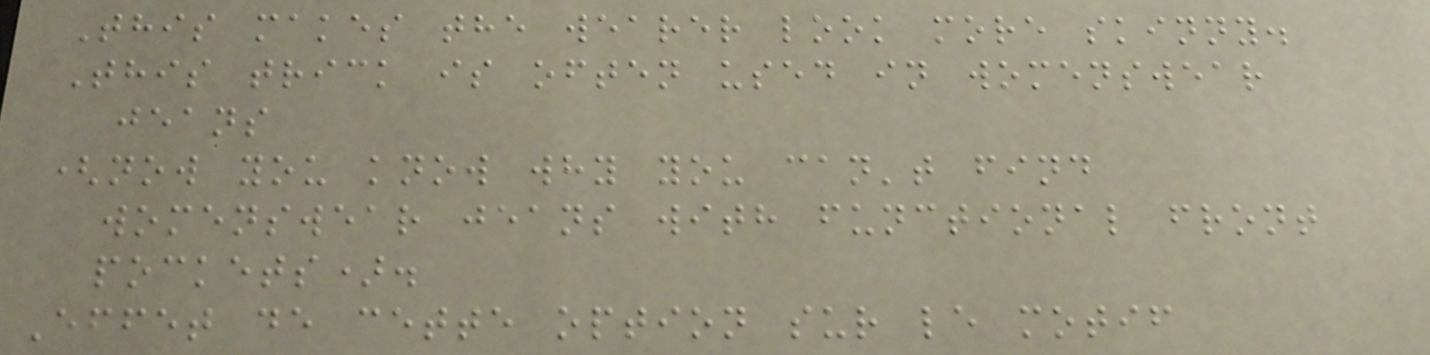This makes the wearer look more skinny.
This trick is often used in womenswear
jeans
(now you know why you can't find
womenswear jeans with functional front
pockets).
Effet de cette option sur le motif
